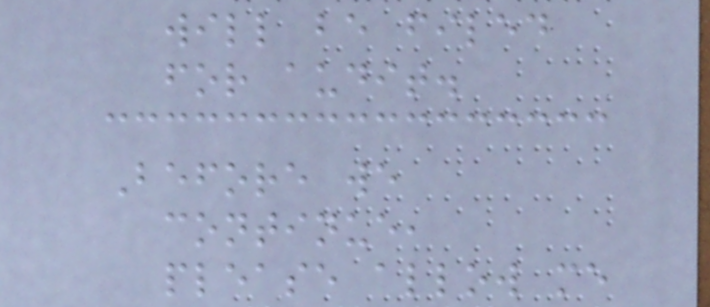will be filed
for audit.
Before we
continue,
please allow me
